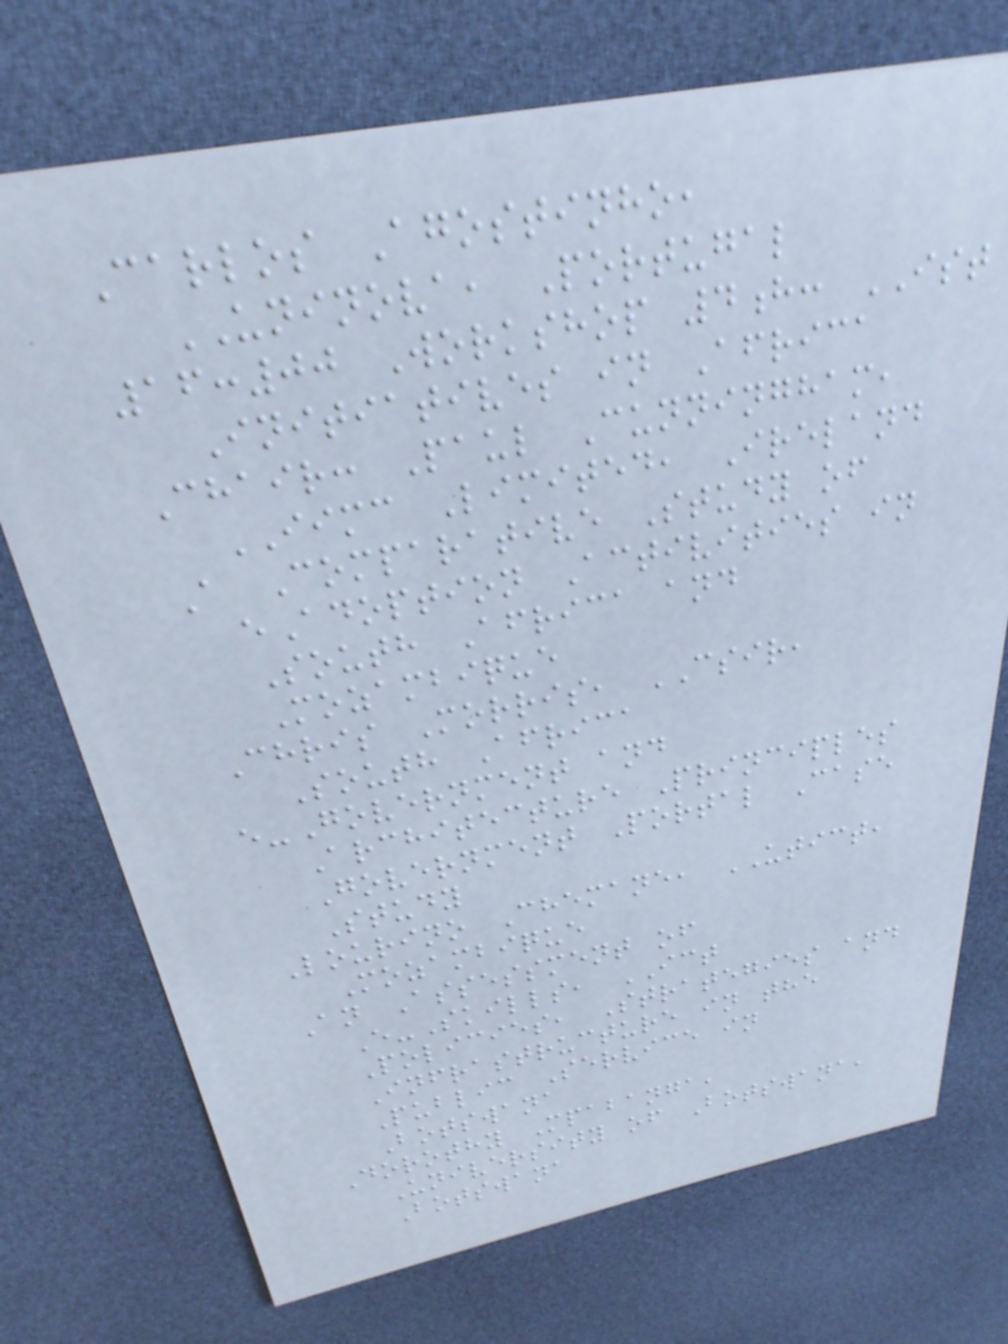Carlos Agostinho,
UNINOVA, Portugal
16:00 Workshop 4h: IST
Initiatives in Africa
Chair: Paul Cunningham,
IIMC Limited, Ireland
A Comparative Study of
eAdoption Activities in
South Africa and
Mozambique
Chris Morris, CSIR,
South Africa
e-Government and
Architecture Principles
Government Portal Case
Study
Lourino Chemane, UTICT,
Mozambique
An Assessment of
E-Skills, ICT
Policies, Strategies and
Infrastructure in the
Public Service in
Botswana
Dorothy Mpabanga,
University of Botswana,
Botswana
